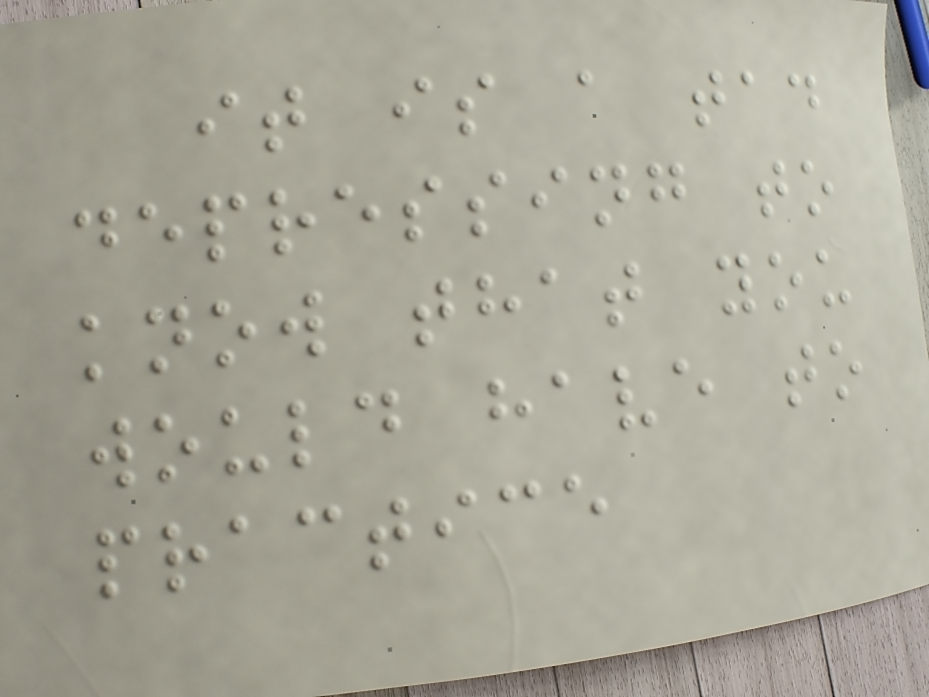it is a tad
depressing to
know that you
would have to
practice
